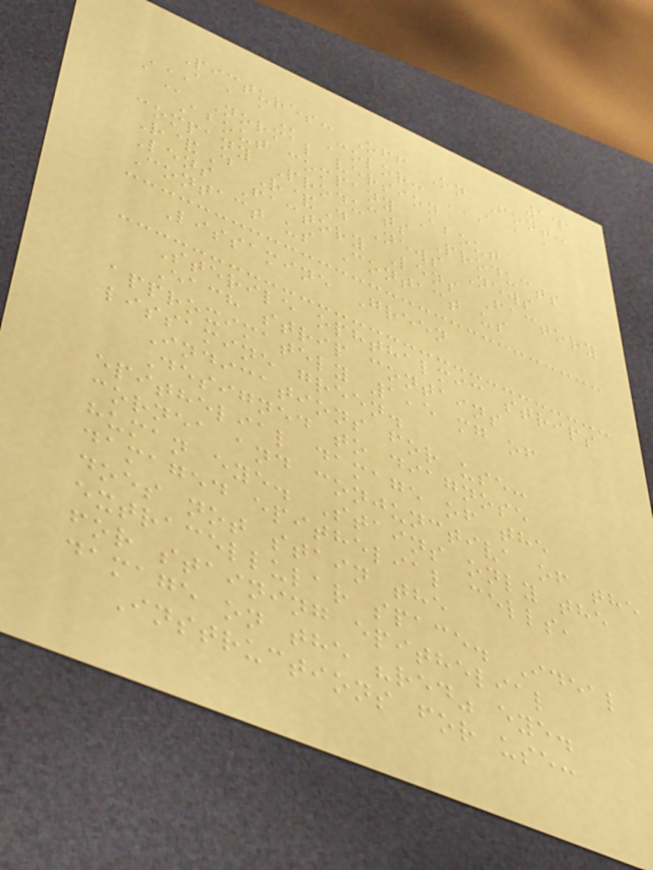141
Pictures: Off On Font:
A A A Color: A A A
A Normal version
About company About
company Products Products
R&D R&D News News
Lens Factory Lens Factory
Contact us Contact us
Lissamine Green
Sterile ophthalmic strips
Each strip contains
approximately 1,5 mg of
lissamine green.
Indications for use:
Designed to diagnose
epithelial damage of the
cornea and conjunctiva of the
human eye. Stains only the
damaged epithelial cells,
does not stain the
extracellular space. Ideal
for staining epithelial
damage on the "red" eye.
Instructions for use:
